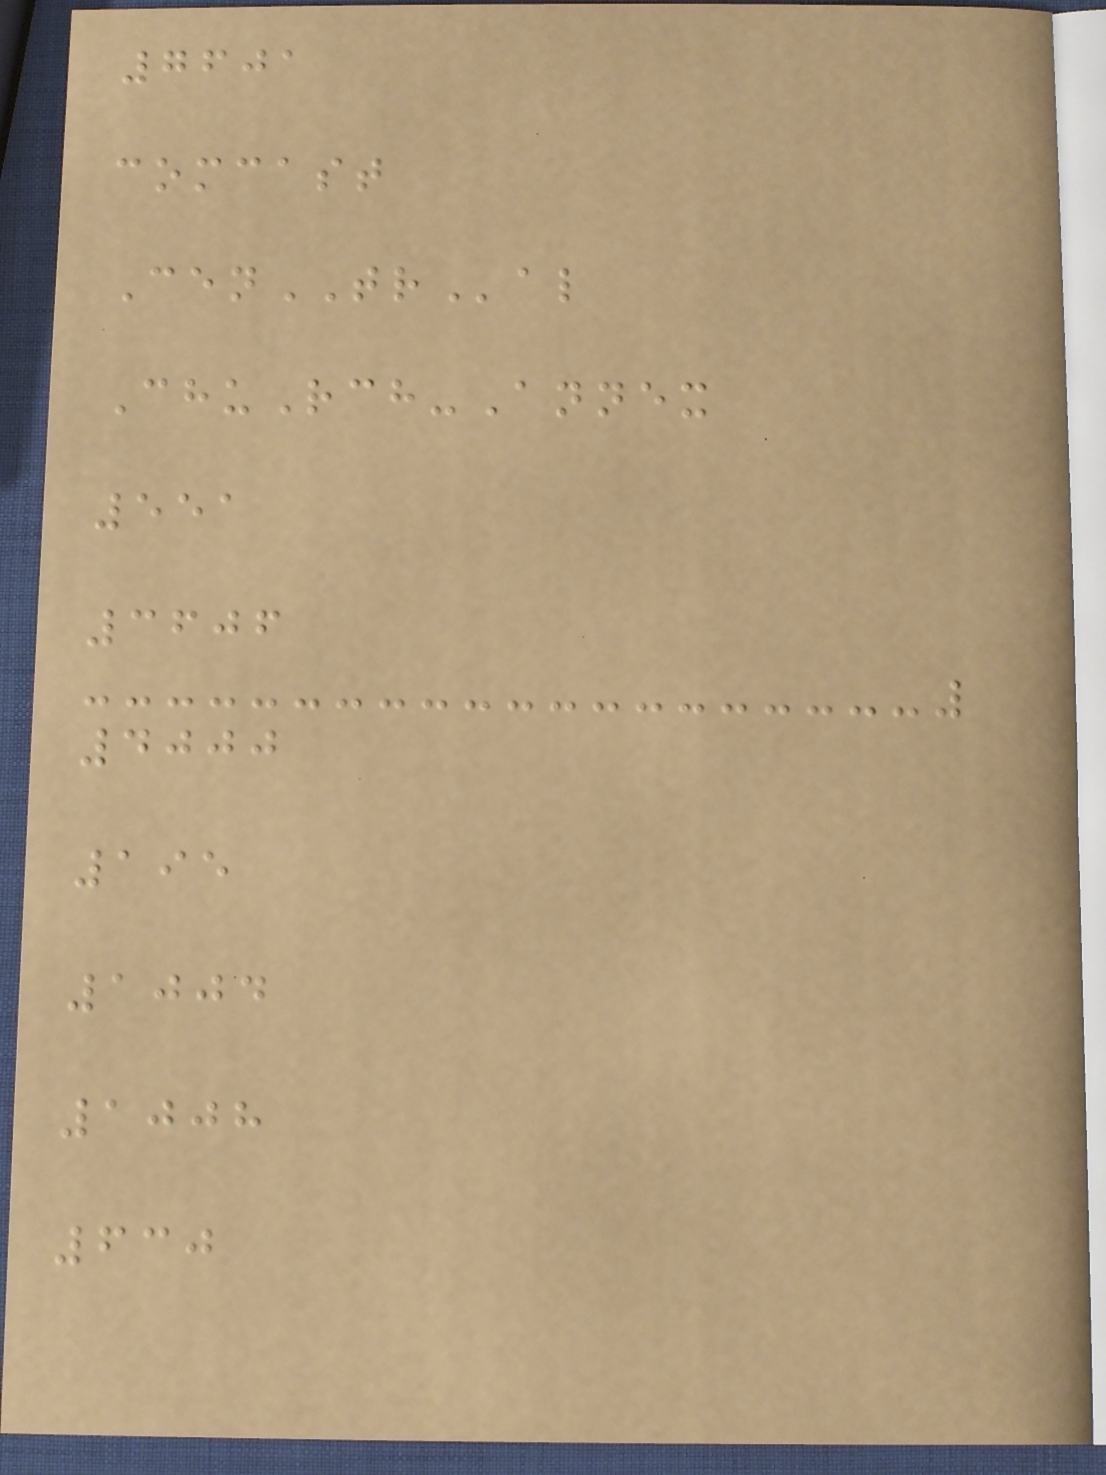7601
comcast
CenTRal
ChuRch-Annex
551
3606
4000
195
1004
1008
630
